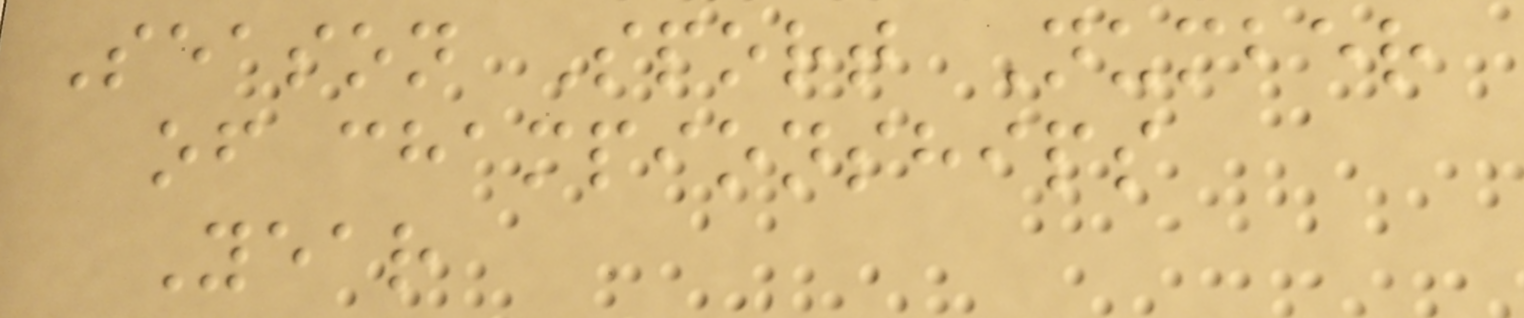Season Sport Number
of championships
Year
